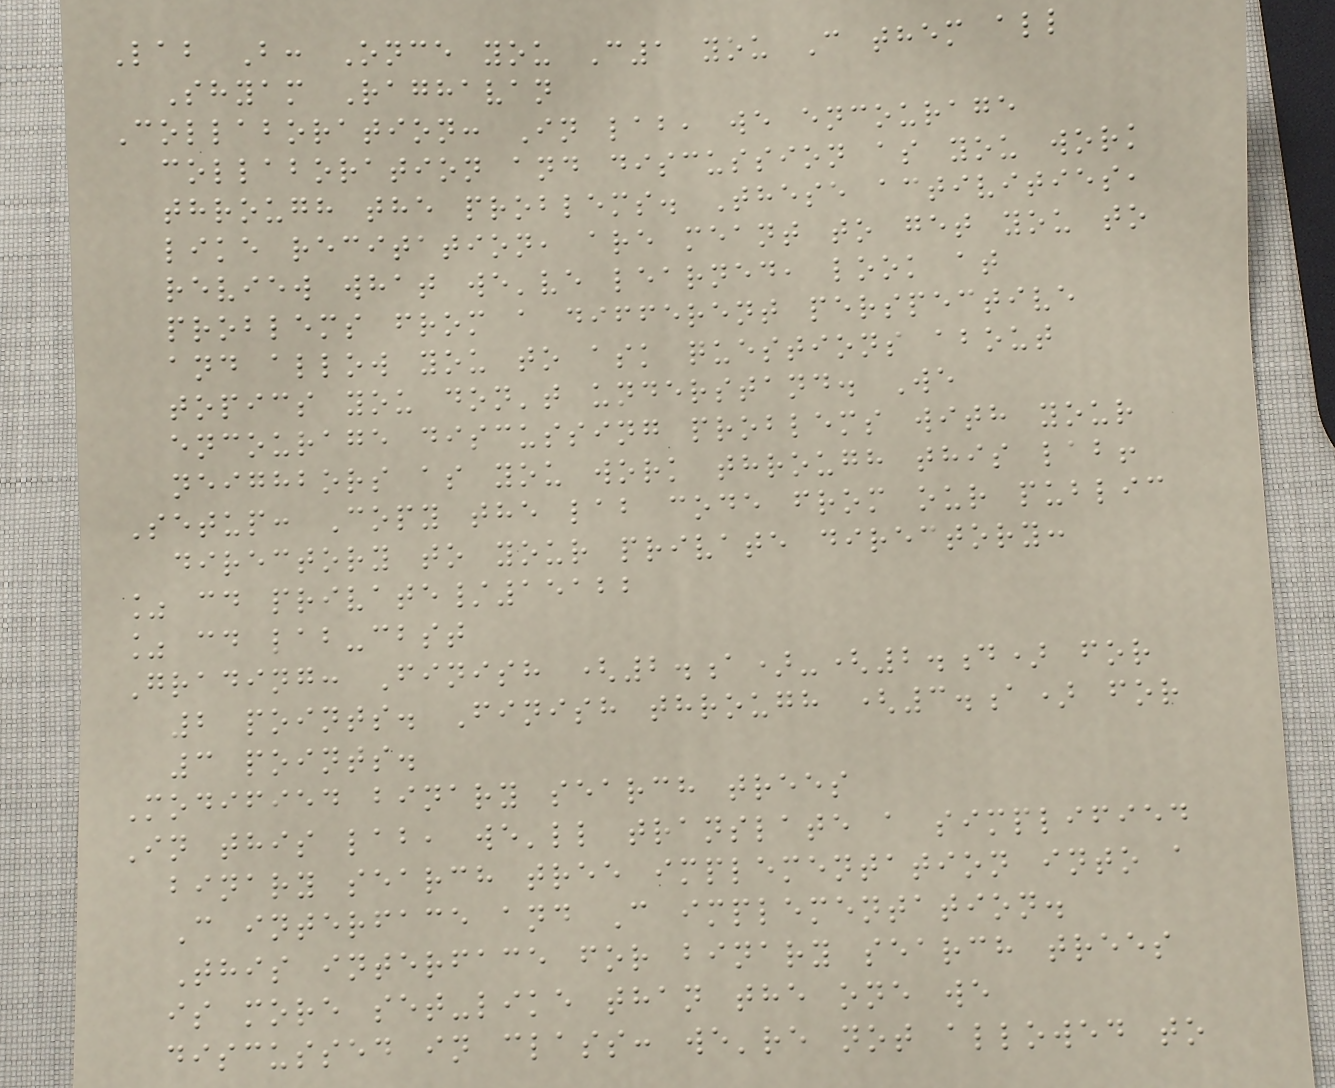Lab B: Once you C1 you C them all
Shyam Raghavan
Collaboration: In lab, we encourage
collaboration and discussion as you work
through the problems. These activities,
like recitation, are meant to get you to
review what we've learned, look at
problems from a different perspective
and allow you to ask questions about
topics you don't understand. We
encourage discussing problems with your
neighbors as you work through this lab!
Setup: Copy the lab code from our public
directory to your private directory:
% cd private/15122
% cd lab-cbst
Grading: Finish (2.a)-(2.d) for
2 points. Finish through (3.a) for
3 points.
Modified binary search trees
In this lab, we'll translate a simplified
binary search tree implementation into a
C interface and C implementation.
This interface for binary search trees
is more set-like than the one we
discussed in class: we're not allowed to
